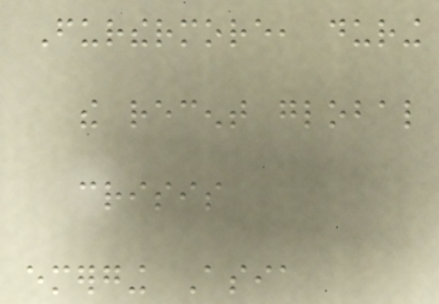Furthermore, during
the recent global
crisis
emerging Asia
